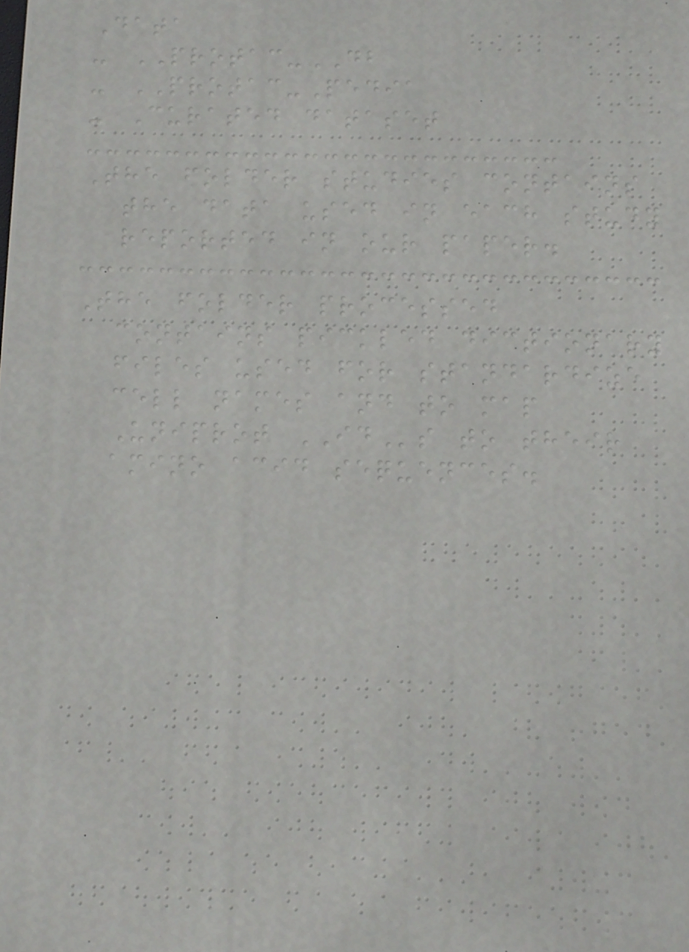Data
- PROTAC-DB
- PROTAC-Pedia
- Curated dataset
The folder studies contains
the data used in each study
reported in our paper.
The folder processed
contains pickled dictionary
files used for standardize
cell names and to map
Uniprot IDs to their
amino acid sequences.
